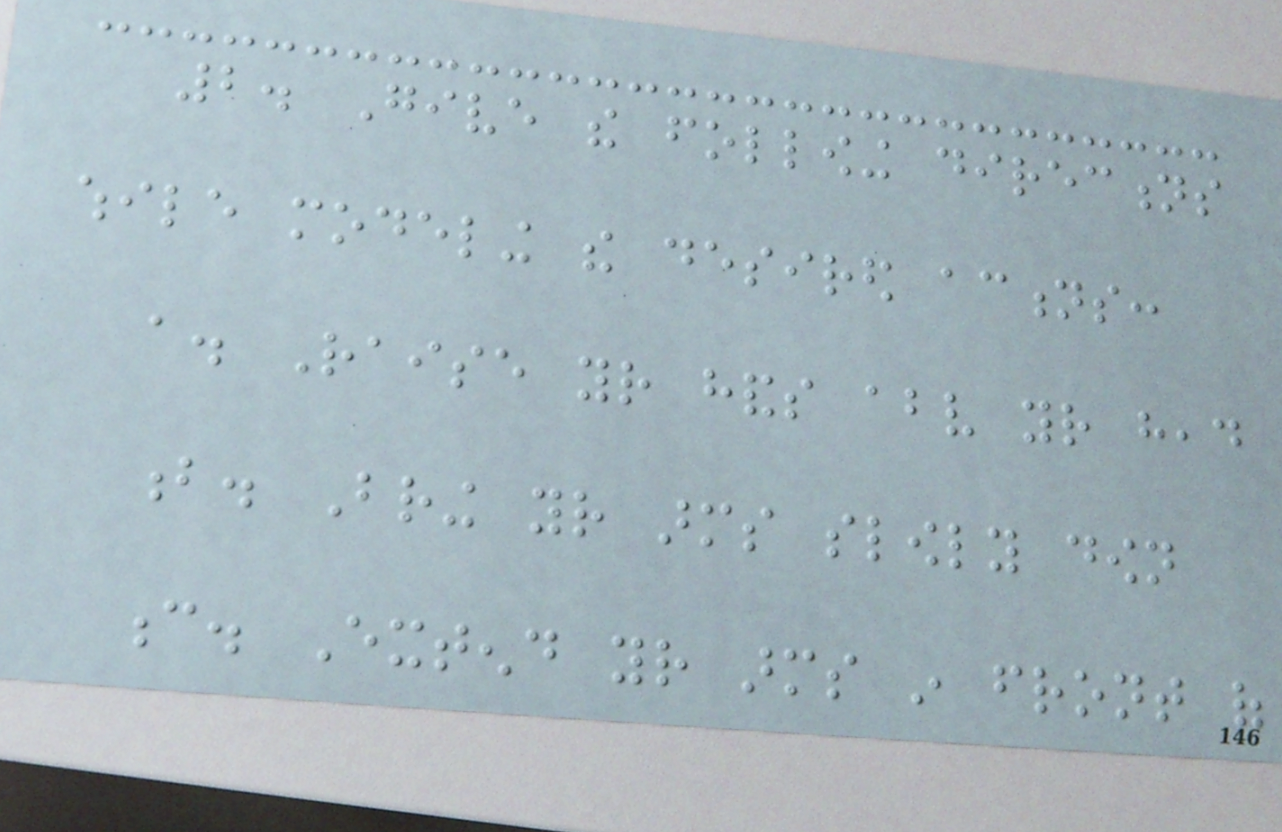2. Give the following directions
while modeling the desired actions:
a. Raise your hands above your head
b. Bring your arms slowly down
c. Extend your arms in front of
